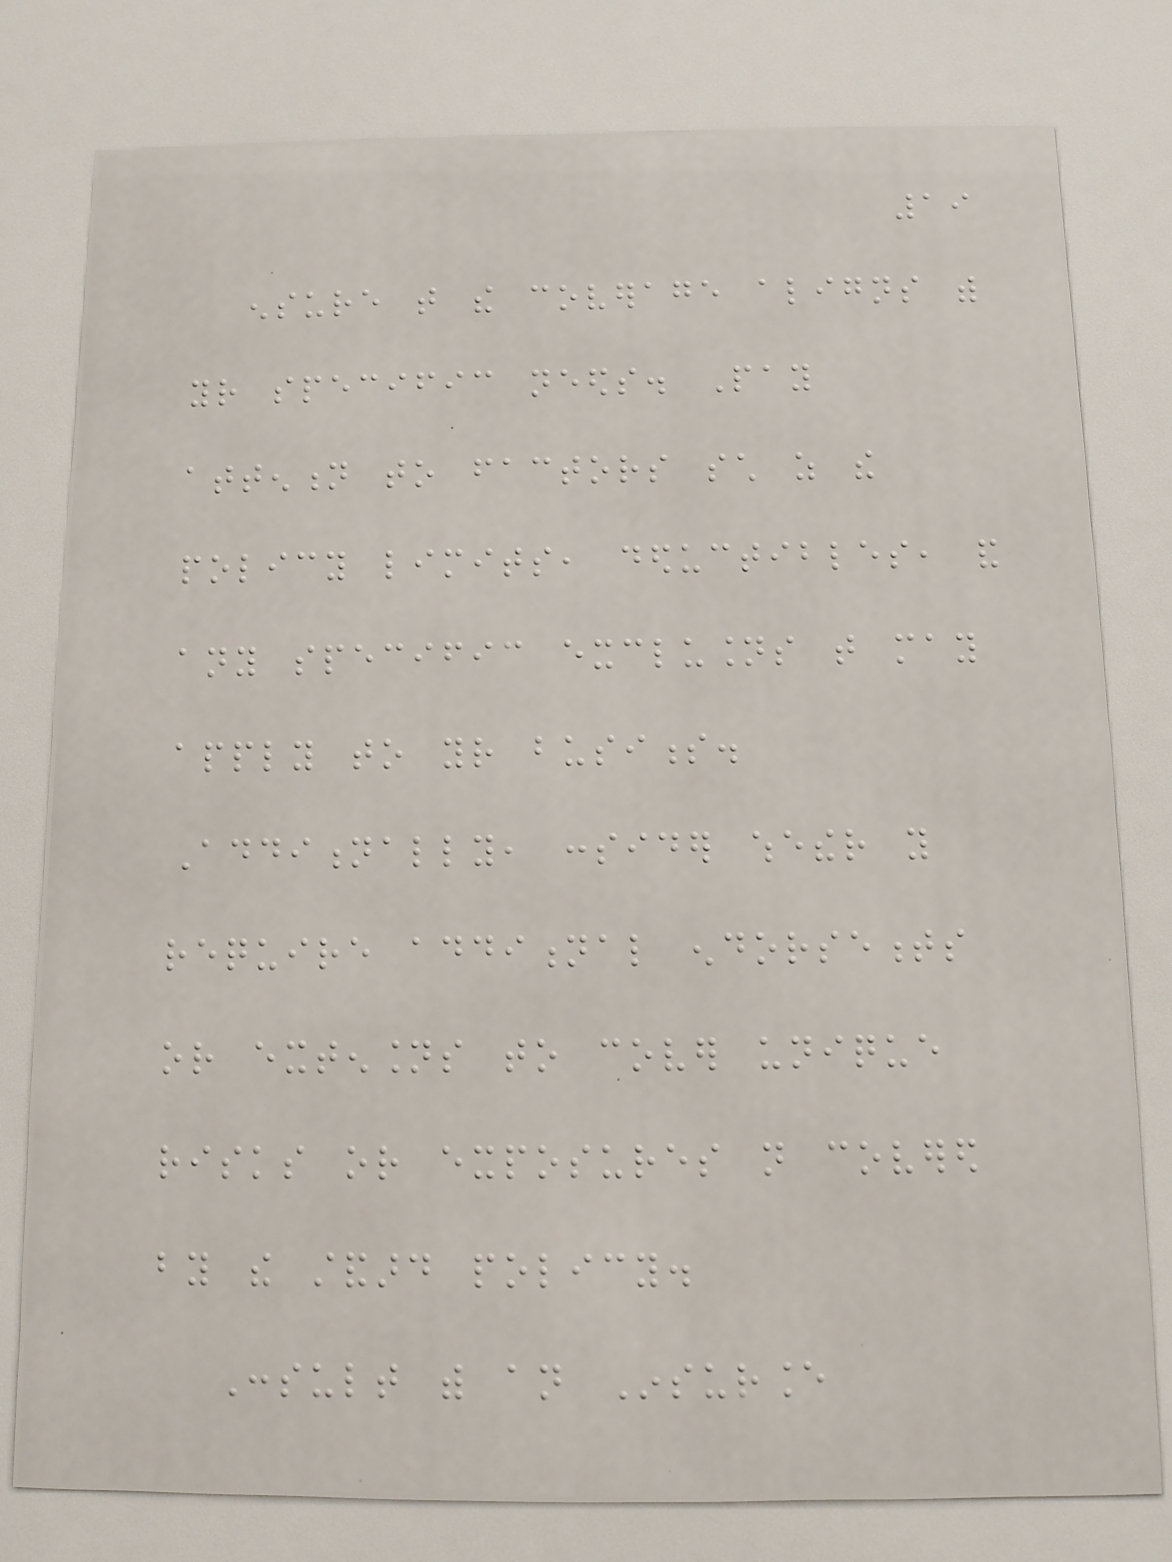19
ensure that the coverage aligns with
your specific needs. Pay
attention to factors such as the
policy limits, deductibles, and
any specific exclusions that may
apply to your business.
Additionally, consider whether you
require additional endorsements
or extensions to cover unique
risks or exposures not covered
by the standard policy.
Consult with an Insurance
